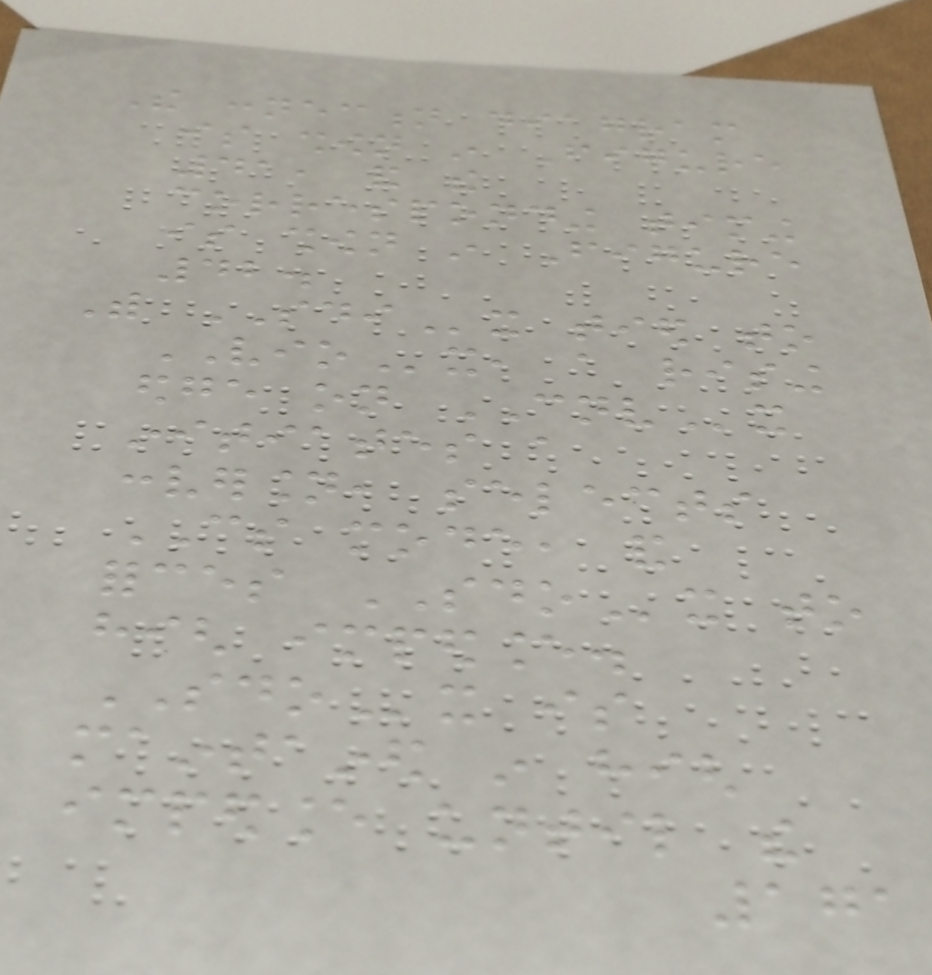The connection diagram
is shown in Figure
41, and the
corresponding timing
is shown in Figure
42.
With SDIx tied to
VIOx, a rising
edge on CNVx
initiates a
conversion, selects
CS mode, and
forces SDOx to
high impedance.
SDOx is
maintained in high
impedance until the
171
